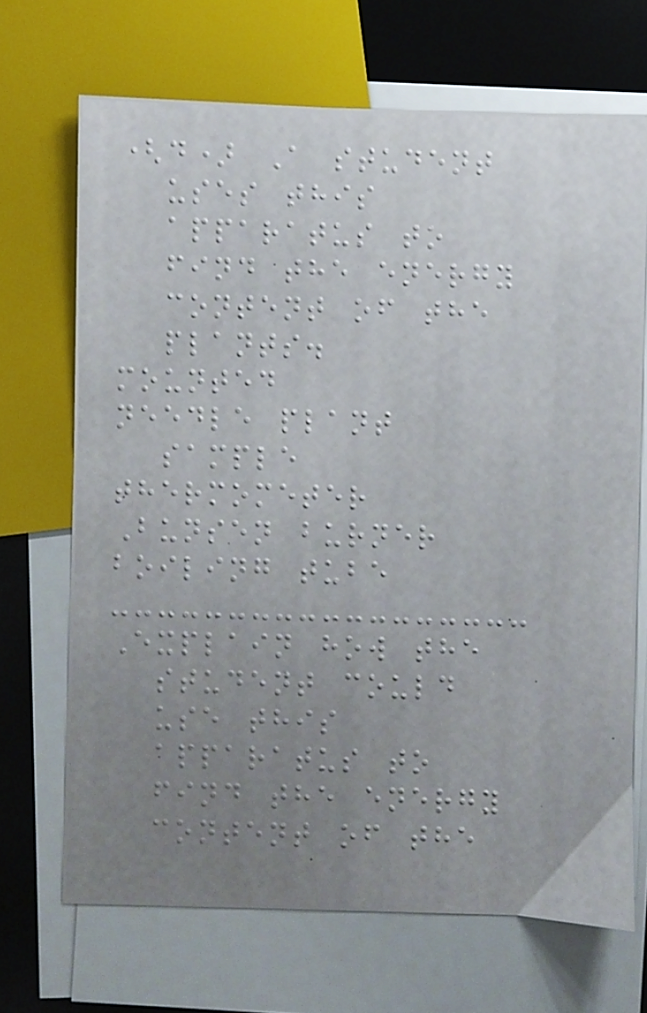(d) A student
uses this
apparatus to
find the energy
content of the
plants.
mounted
needle plant
sample
thermometer
Bunsen burner
boiling tube
Explain how the
student could
use this
apparatus to
find the energy
content of the
